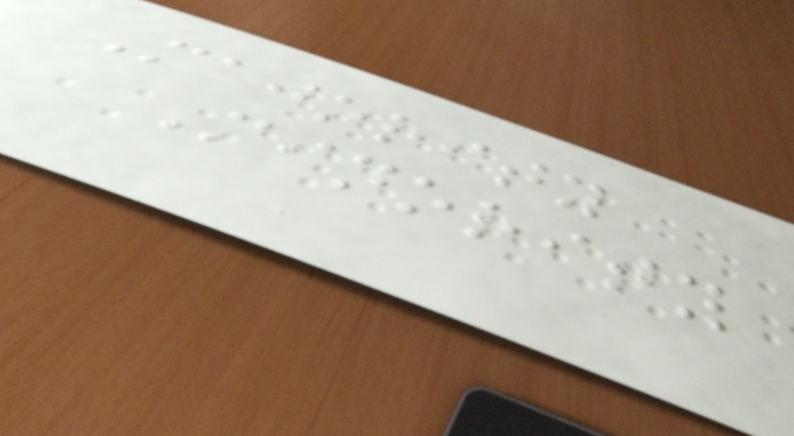Majority
Minority
